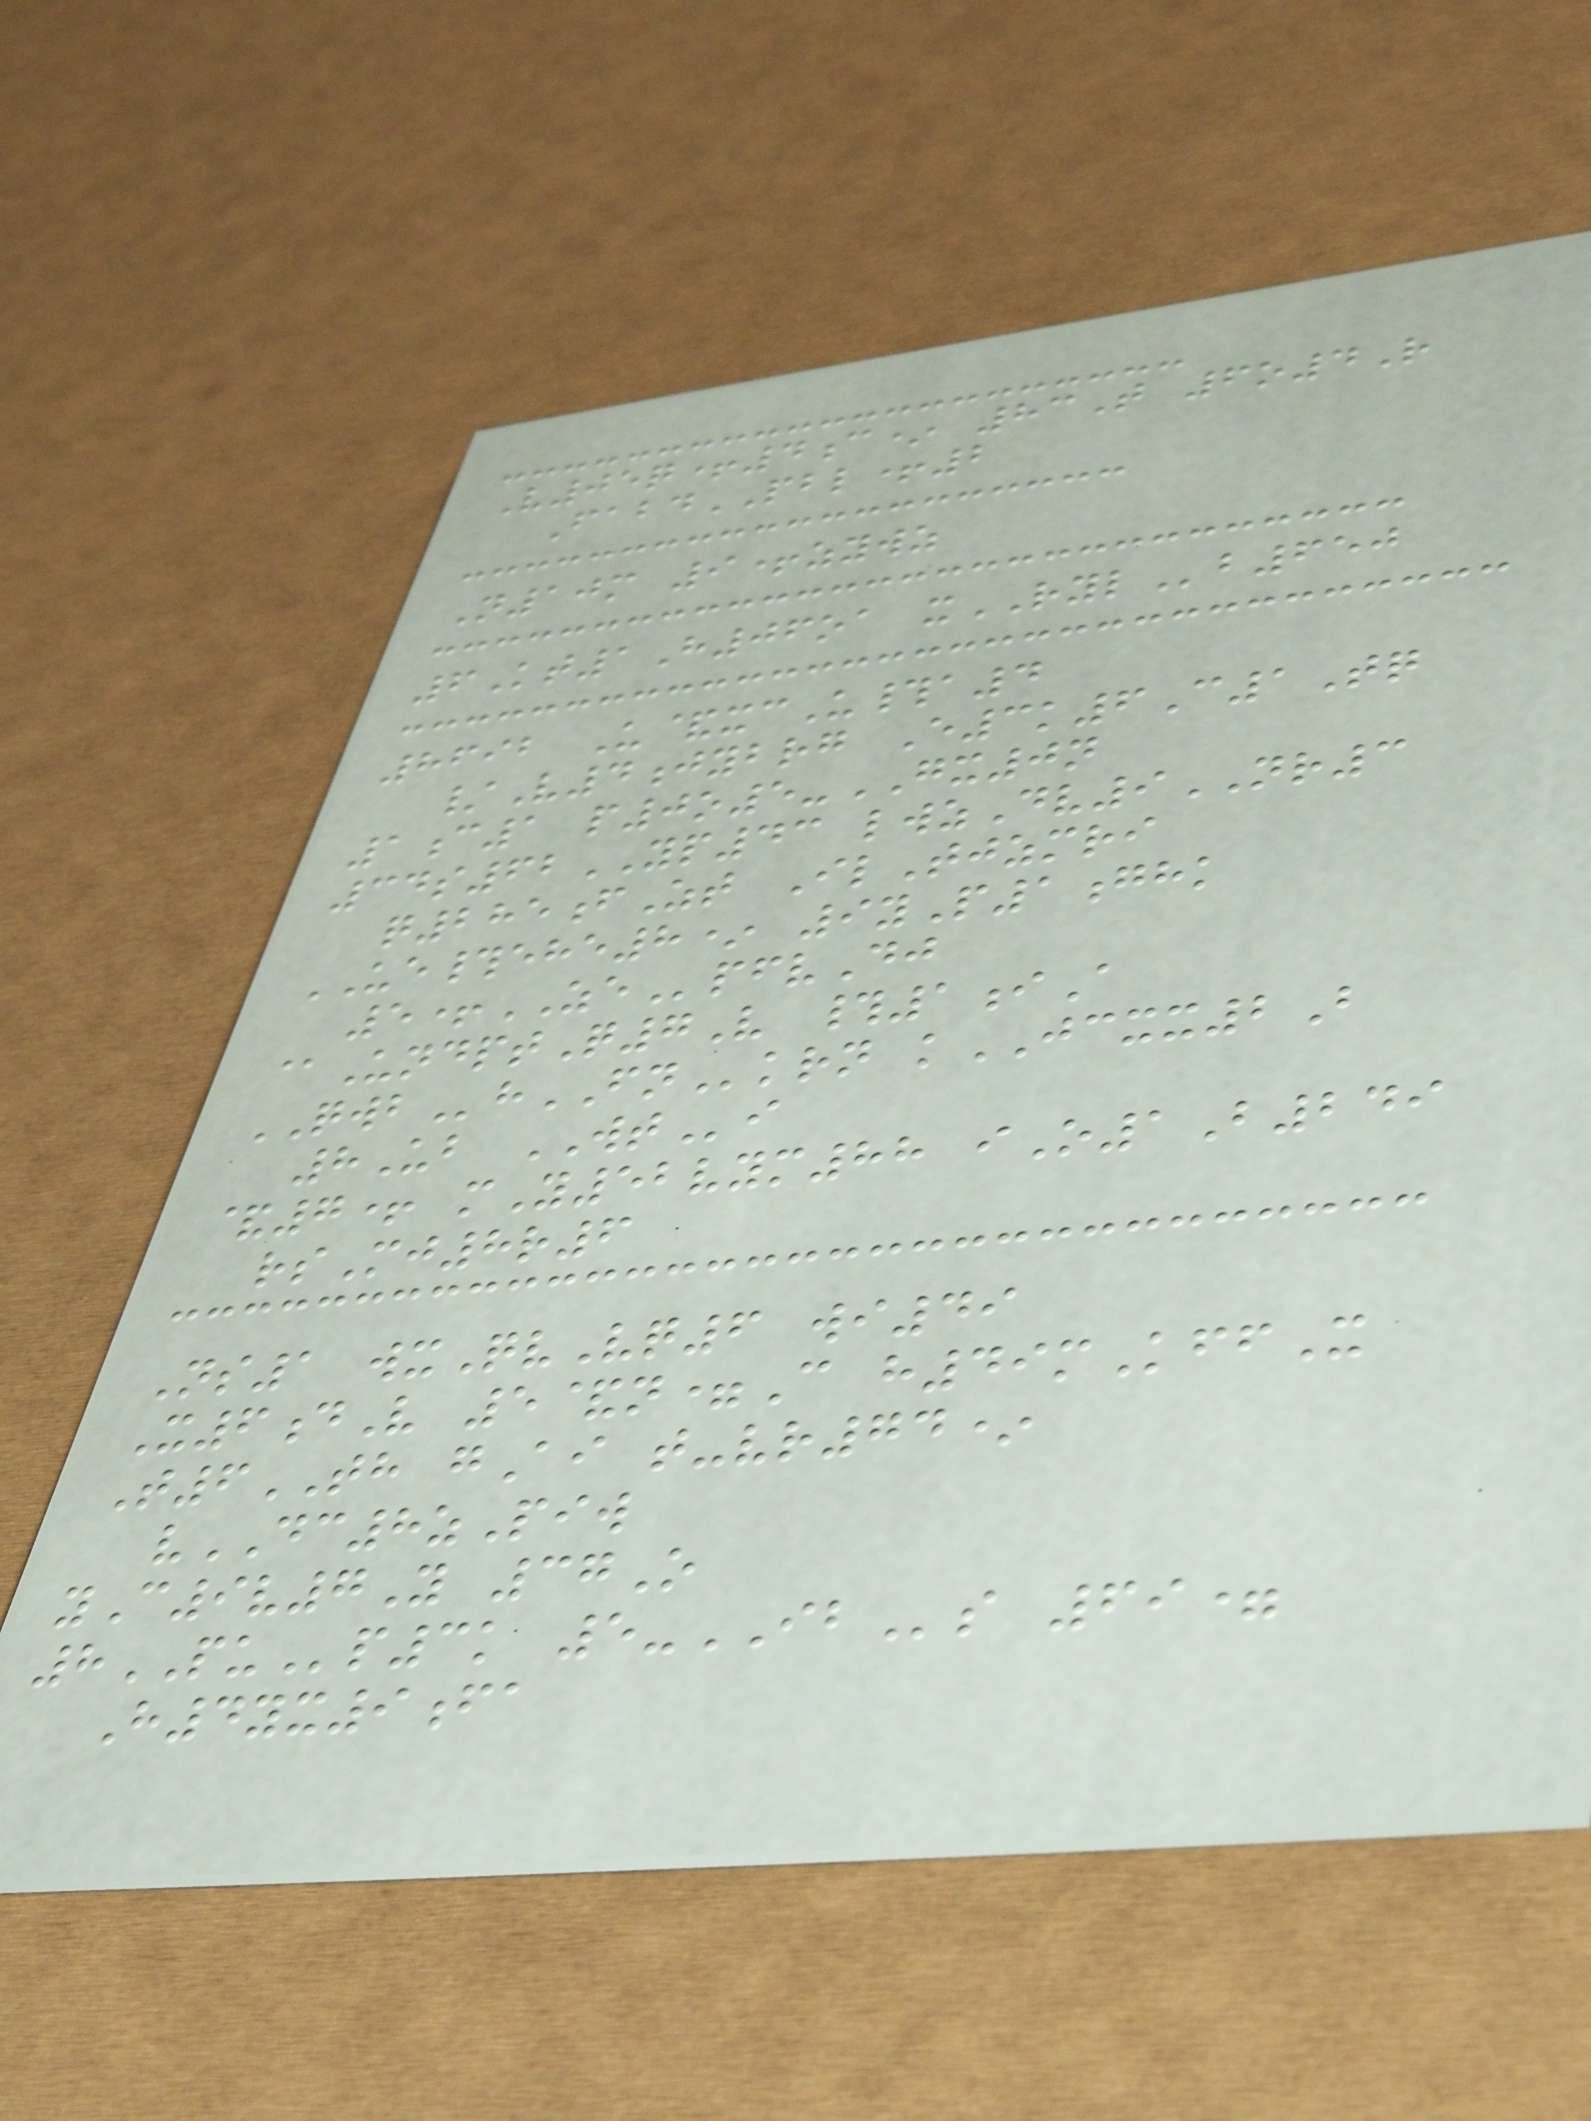V05q+4c* 83T 6o4R
FabdPBL+2
N10m 9+zywz
6Kt1H06oa xRYLb650
8692 U&xcU#a4
/V4jybrg E3k6C1Tq
1c1 p0o5-GX0n
34s62YP43 lwzDv9NR3
q285fZt IlTjzmri
UE#ehe8* 9yP1ghk
5+ZEpfvDj
@UndptQ7V #1iA
QWBhFNkrn kJCXX2B
8Ub WTi
&7+ mY52vym88 iO1B249
rsMj8r6
Ns1 wxQvVq6 wi49
X6dV 5&n=C h49mKffX
T6TH gAi t-vr74*
vDC8zPiw
yC9v7Y 37O
8PUp3k 5-IBs 69=
H4yx9fa
